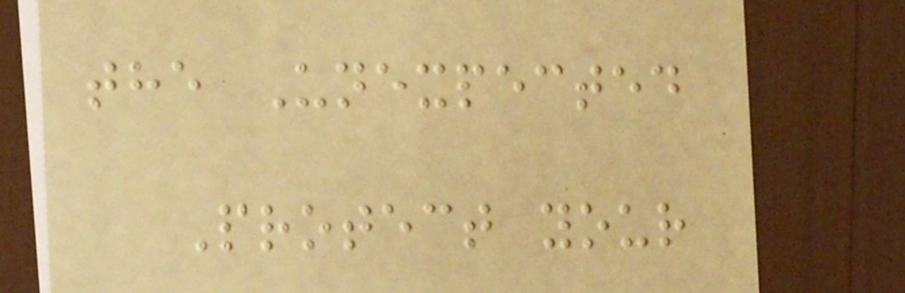the Unexpected
Protect your
